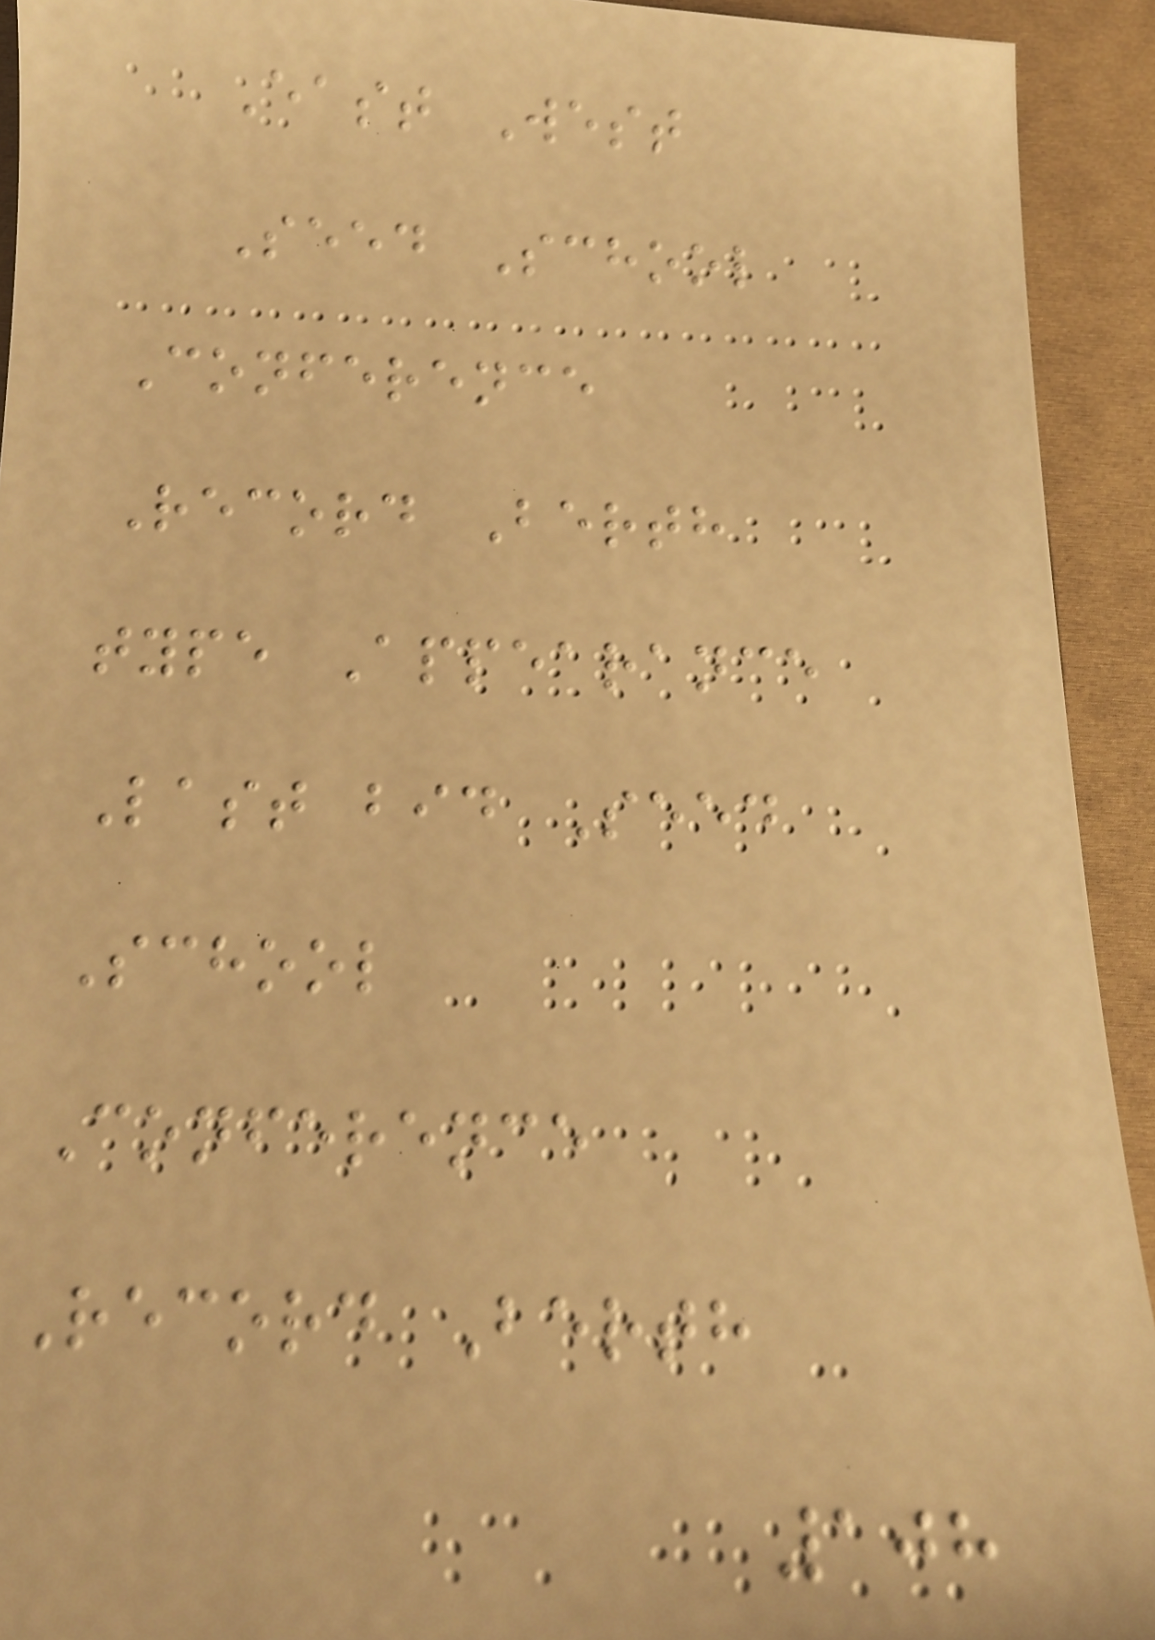East West
Seed School
Conference
Record Berth
type Appearance
Last bid Seed
School
Conference
Record Berth
108
